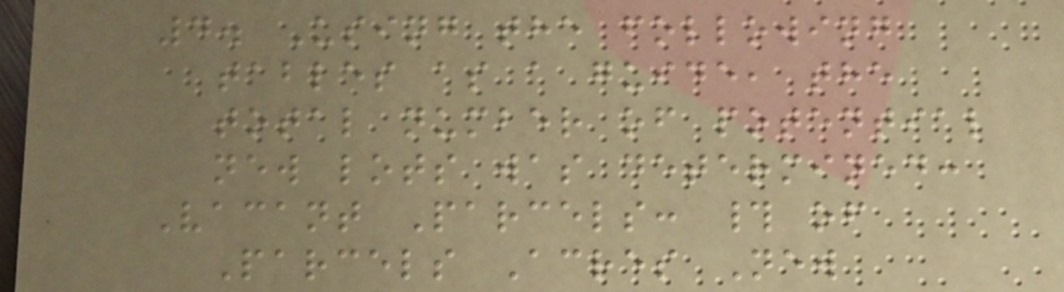4. Using the following
tables as a guide, the
total number of potential
new lots was determined:
Vacant Parcels: # of
Parcels Acres New
